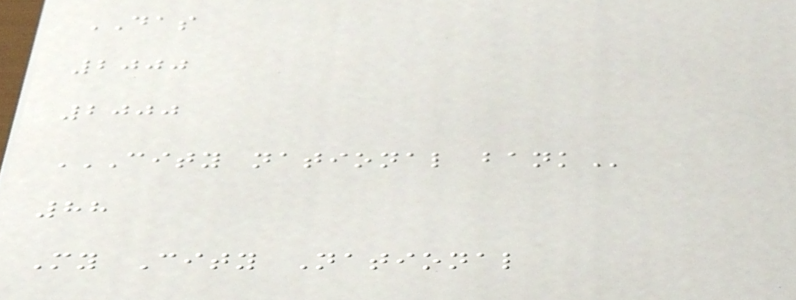DAS
2000
2000
CITY NATIONAL BANK
88
My City National
